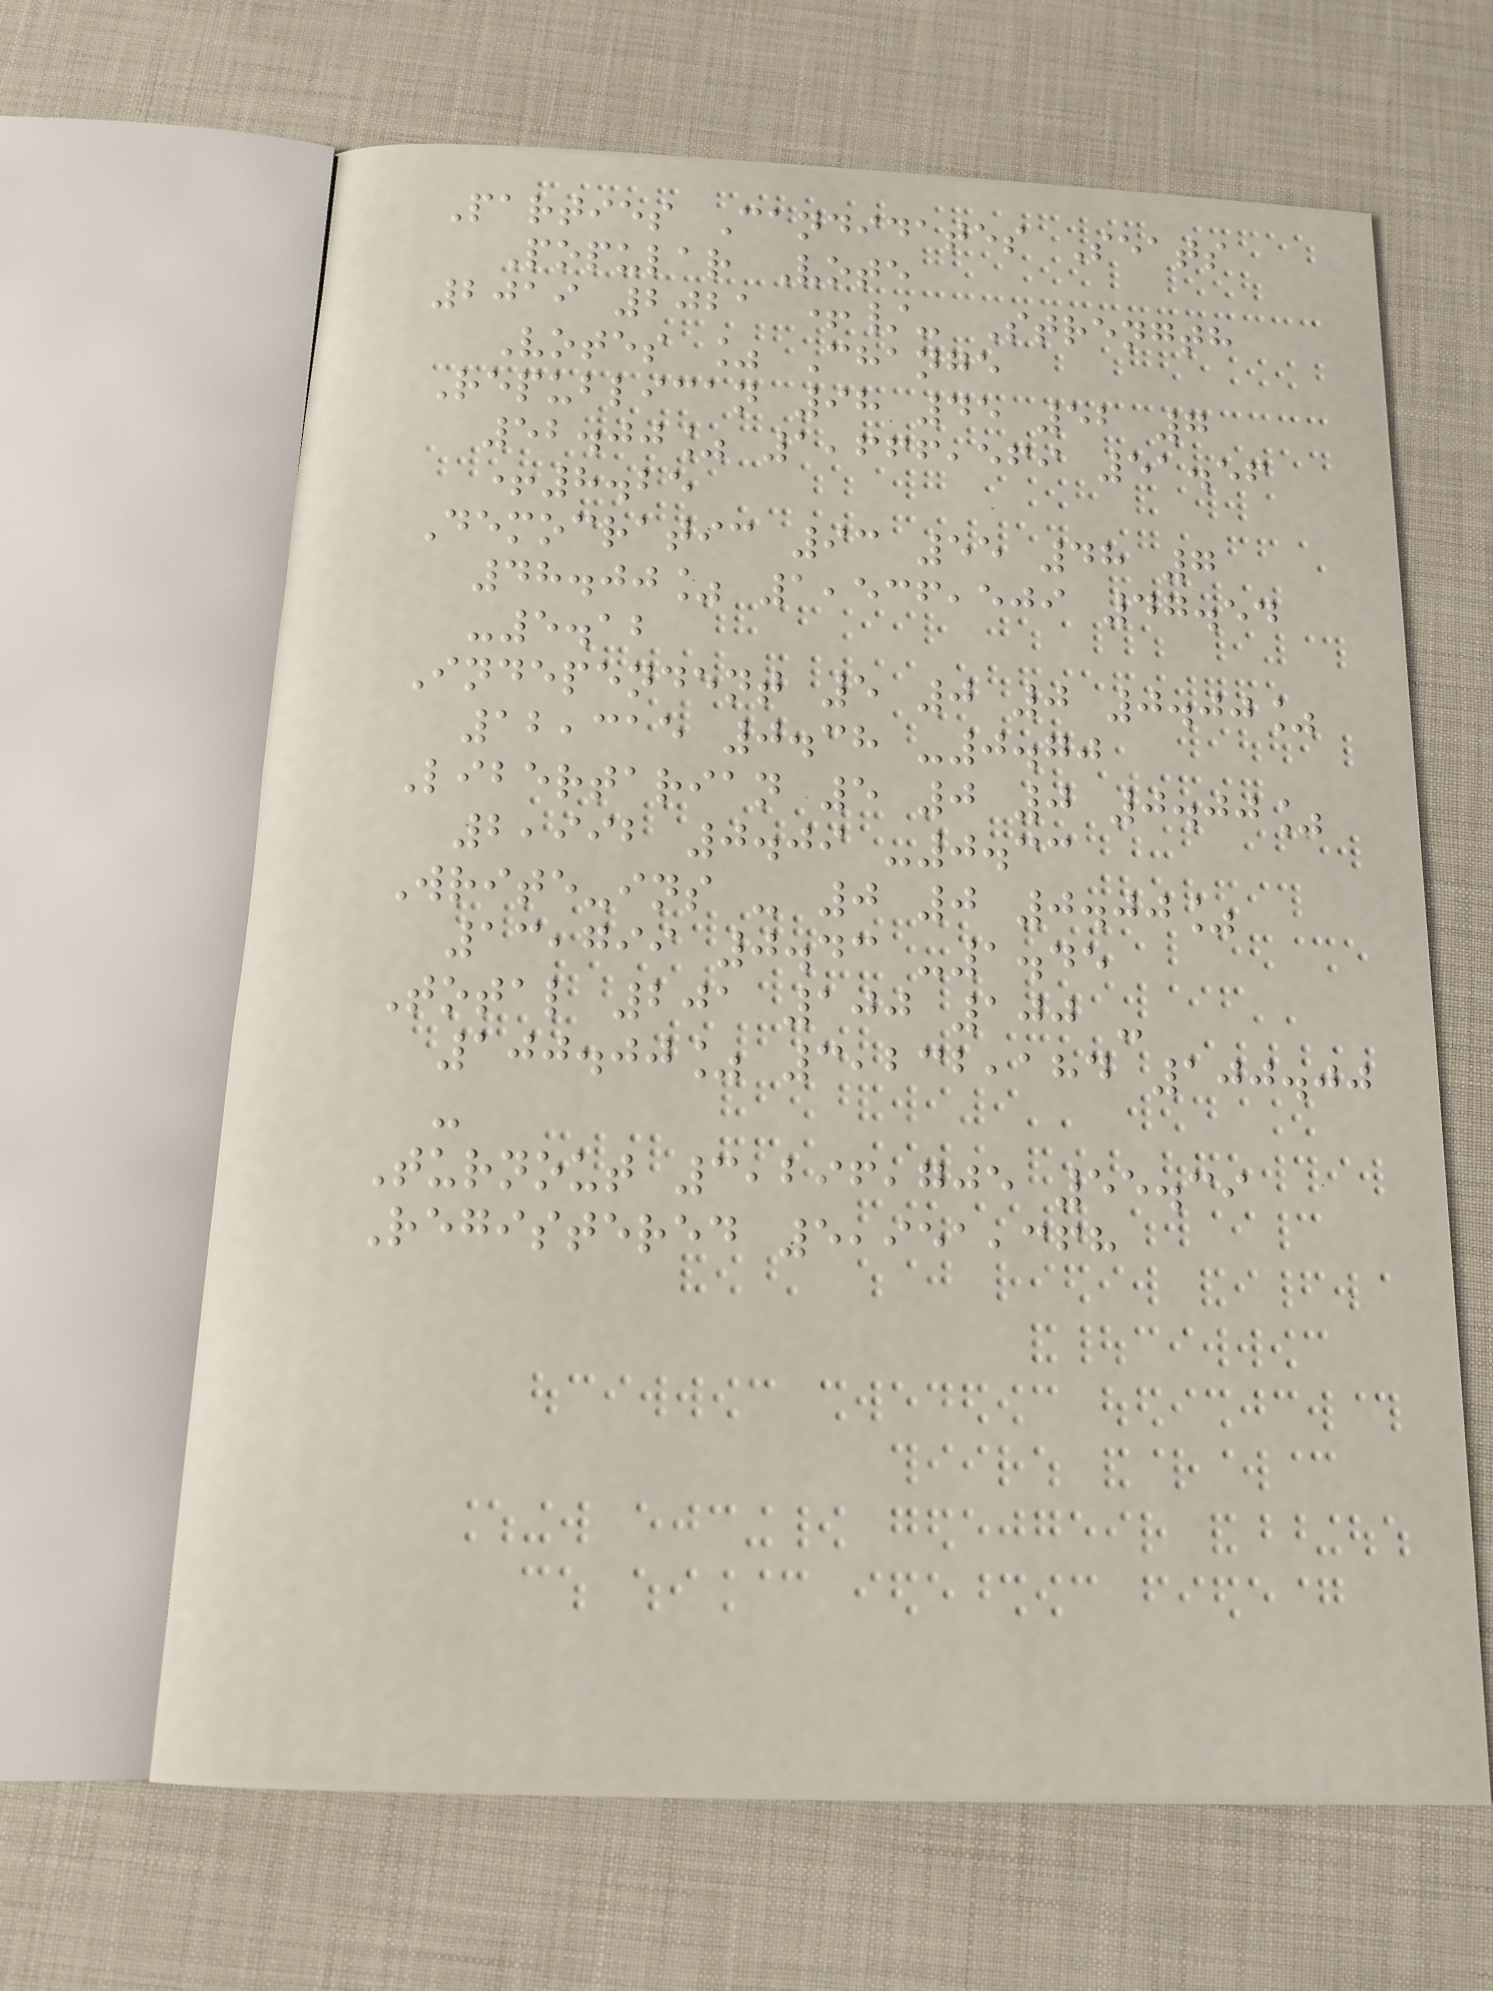Parties Candidates Seats
Popular Vote
2019 2021 +/- Strength
Votes % Change
Republican 98 45 52 7
52.00% 1,666,569 51.56
+8.25
Democratic 93 55 48 7
48.00% 1,536,509 47.54
-5.12
Independent 5 0 0 0.00%
12,315 0.38 -0.70
Libertarian 5 0 0 0.00%
2,992 0.09 -0.33
Write-ins - 0 0 0.00%
13,799 0.43 -1.45
Total 201 100 100 -
100.00% 3,232,184 100.00
-
Turnout 3,296,705 55.39
Registered 5,951,368
